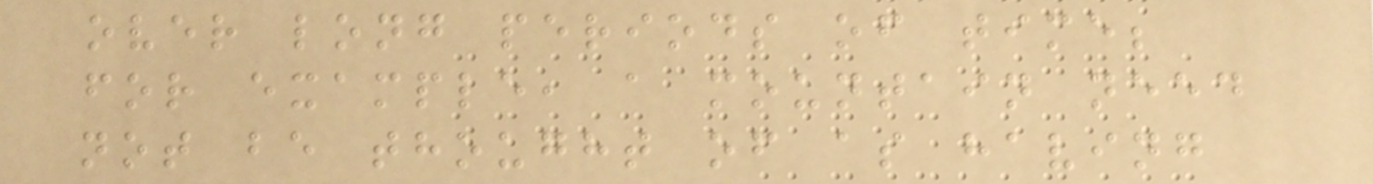over long periods of time;
for example, a mountain need
not be thought of as having
